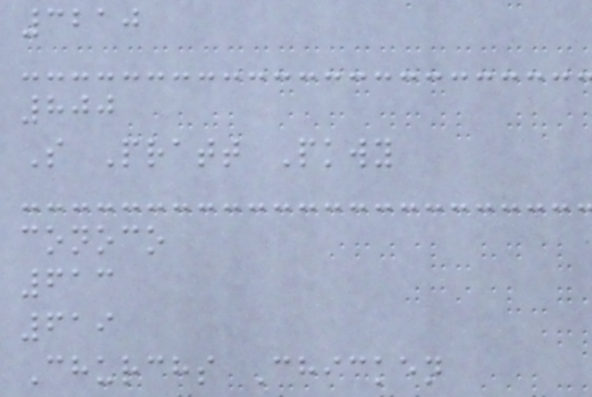3210
800
S Pratt Pkwy
conoco
613
619
Churchs Chicken
